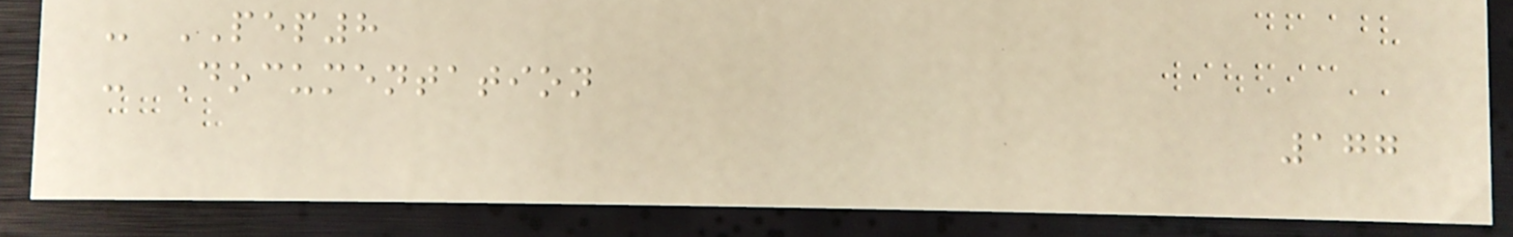- PEP8
- Documentation
177
